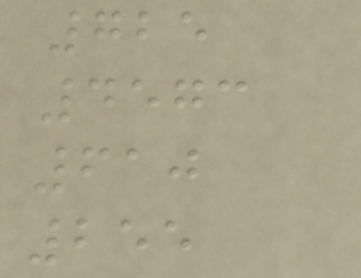725
4573
610
255
